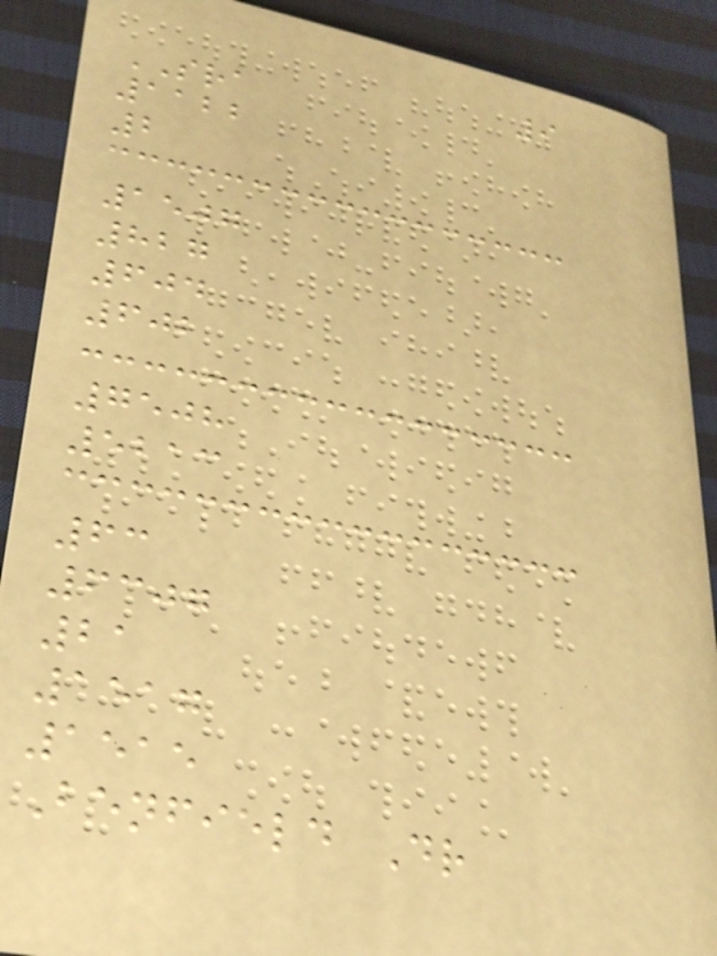9
SRA
1122
2
1507
827
604
602
7508
5213
63
6307
21
1517
1515
Benfield Dr
